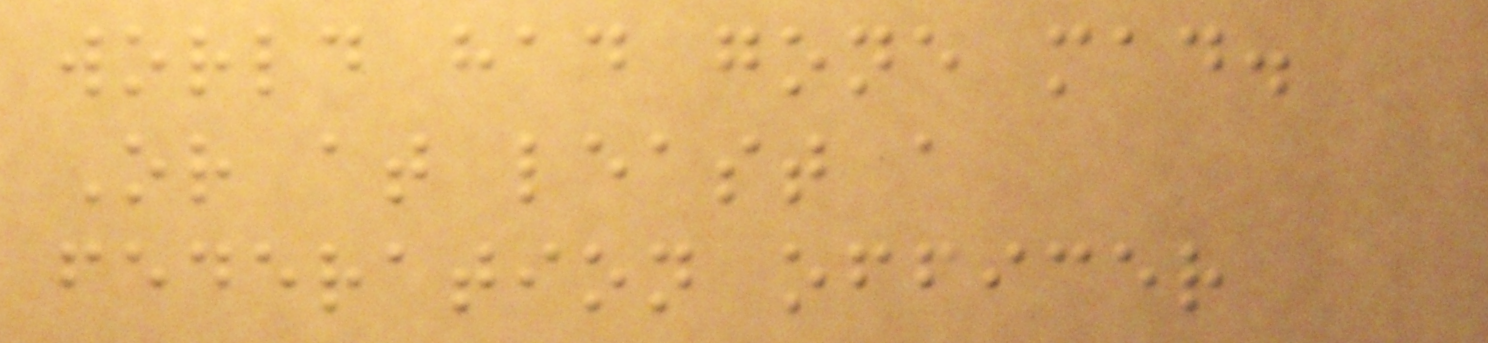world had gone mad.
Or at least a
federation officer
